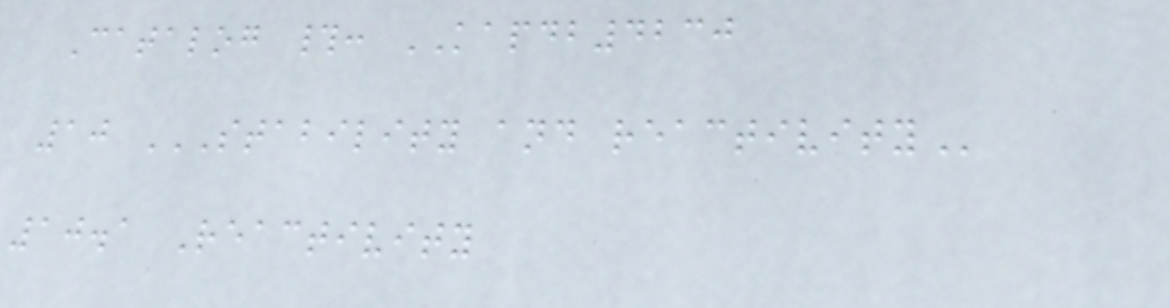Catalog #: KAPDB4230
10 STABILITY AND REACTIVITY
10.1 Reactivity
